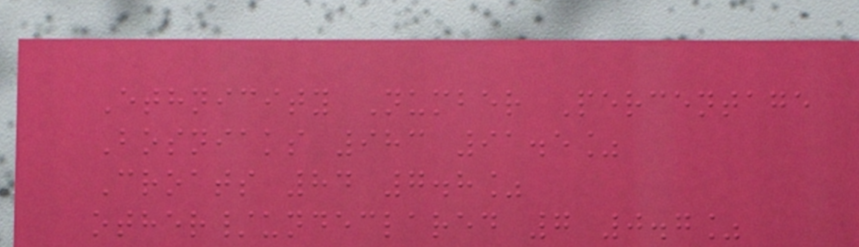Ethnicity Number Percentage
Bosniaks 983 91.5%
Croats 84 7.8%
other/undeclared 7 0.7%
